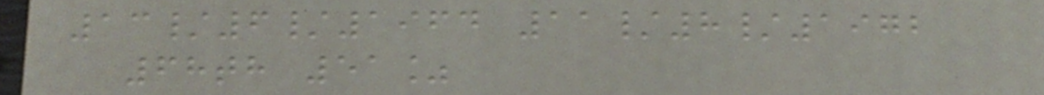13/6/1964 11/8/1972
68th 51%
